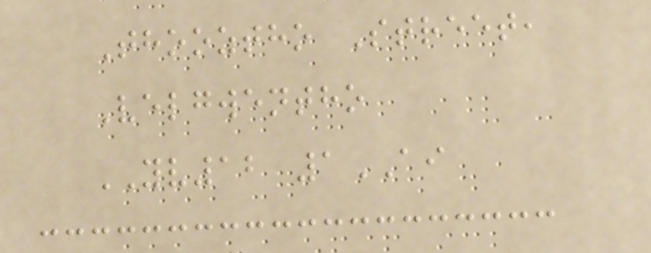Thooztho Street,
Velgwentho
YV12 1AI
